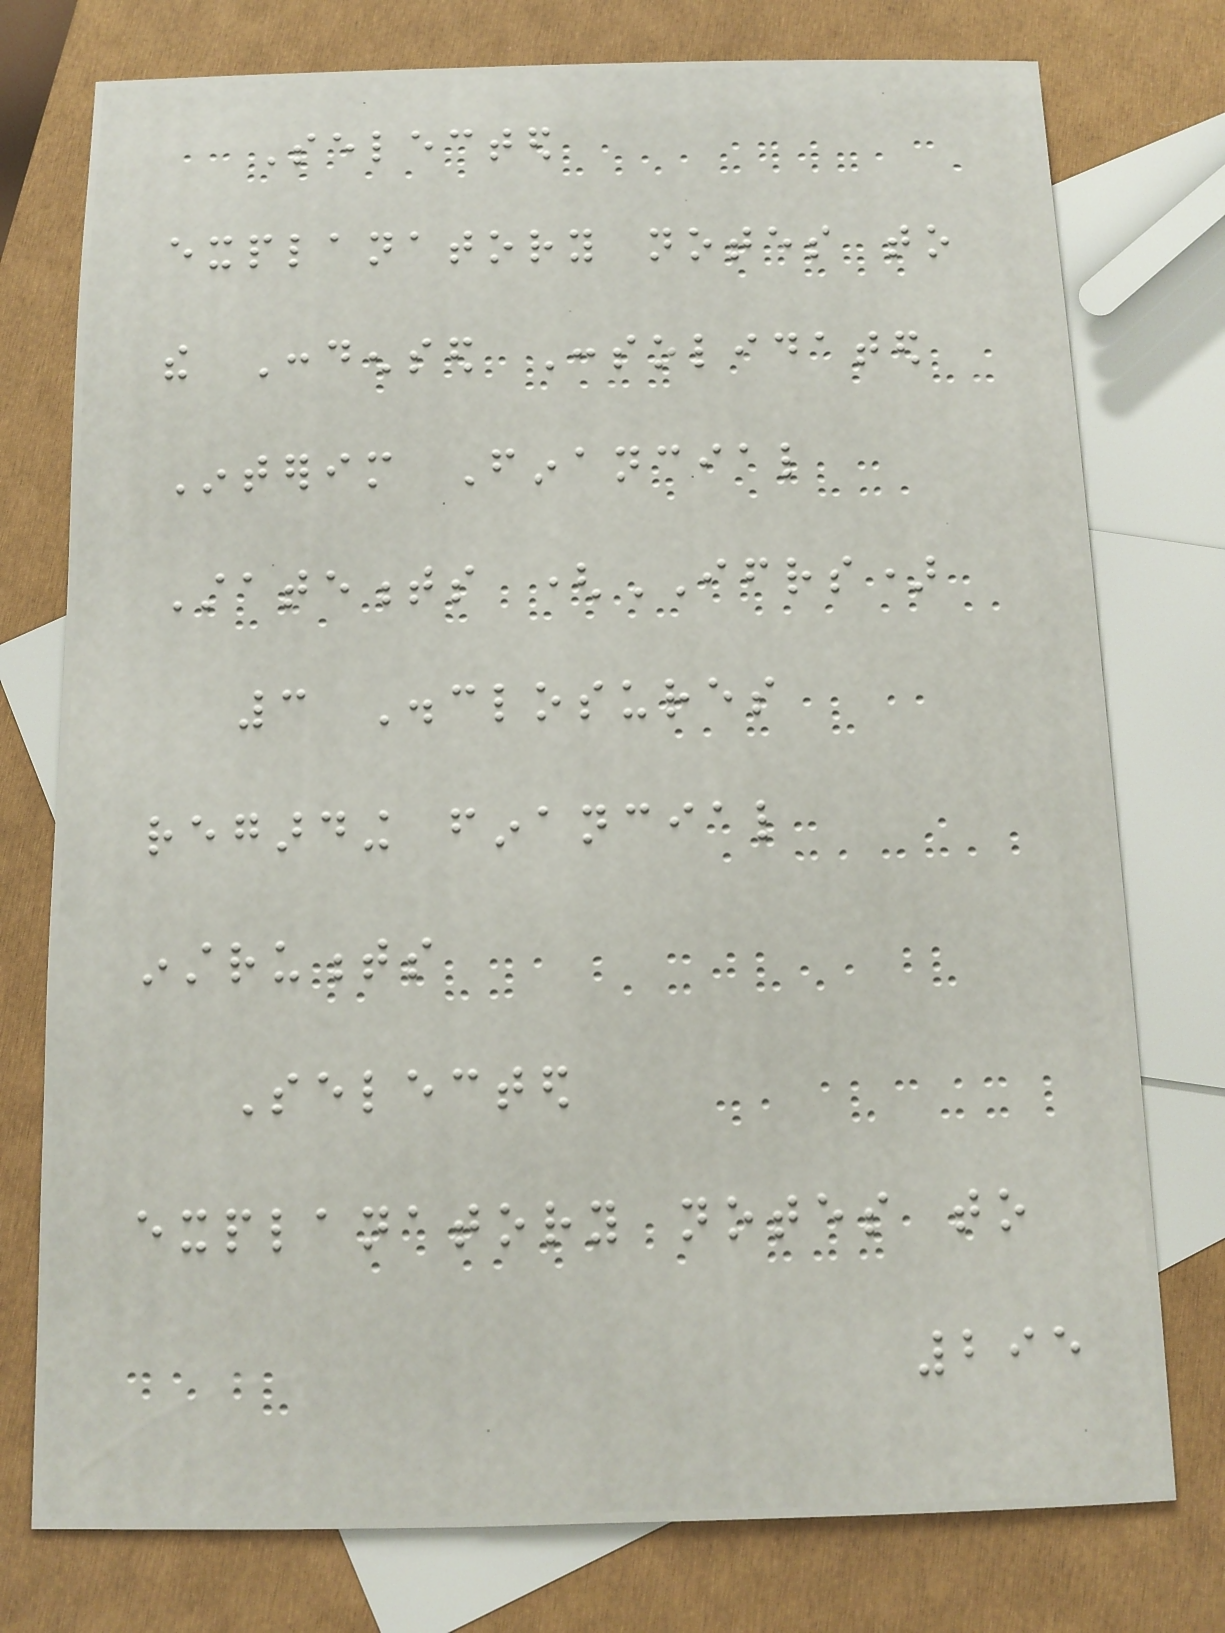Selected
explanatory notes to
the Condensed Consolidated
Interim Financial
Statements (IFRS)
3 Disclosures
regarding financial
instruments
Selected
explanatory notes to
295
